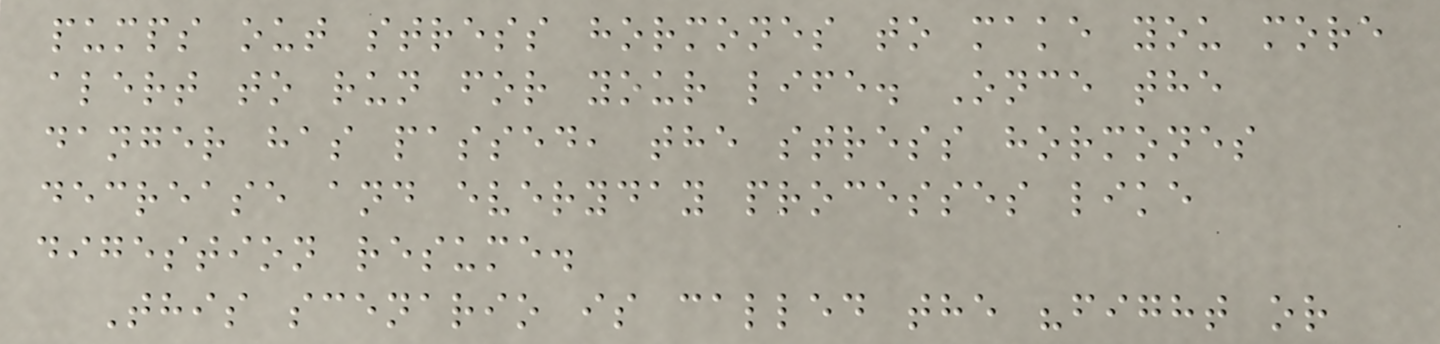pumps out stress hormones to make you more
alert to run for your life. Once the
danger has passed, the stress hormones
decrease and everyday processes like
digestion resume.
This scenario is called the "fight or
